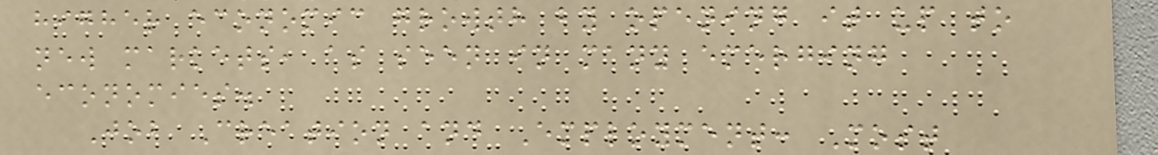higher economic growth by opening it up to
new markets, as seen in many emerging
economies.
Job Creation and Employment: Most
